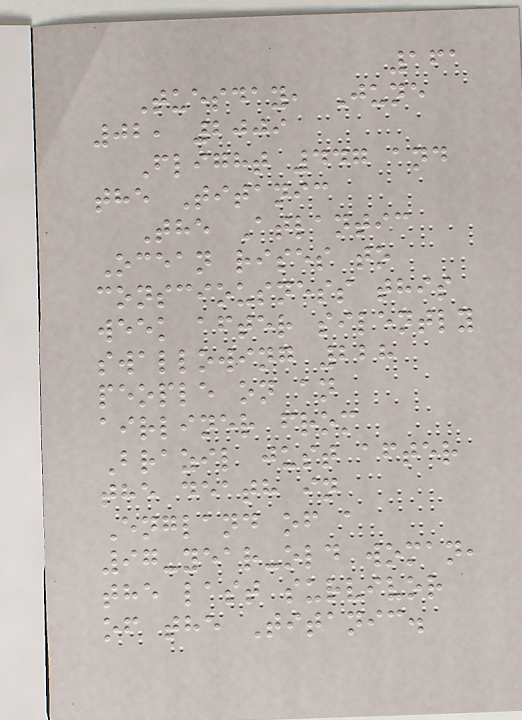161
Tuesday, June
02, 2009
Flight 447 and
the Titanic
The Atlantic
Ocean rises to
consciousness this
week after silently
swallowing 228
people on an
airliner from
Brazil just after
the death in
England of a
97-year-old woman,
the last survivor
of the Titanic.
